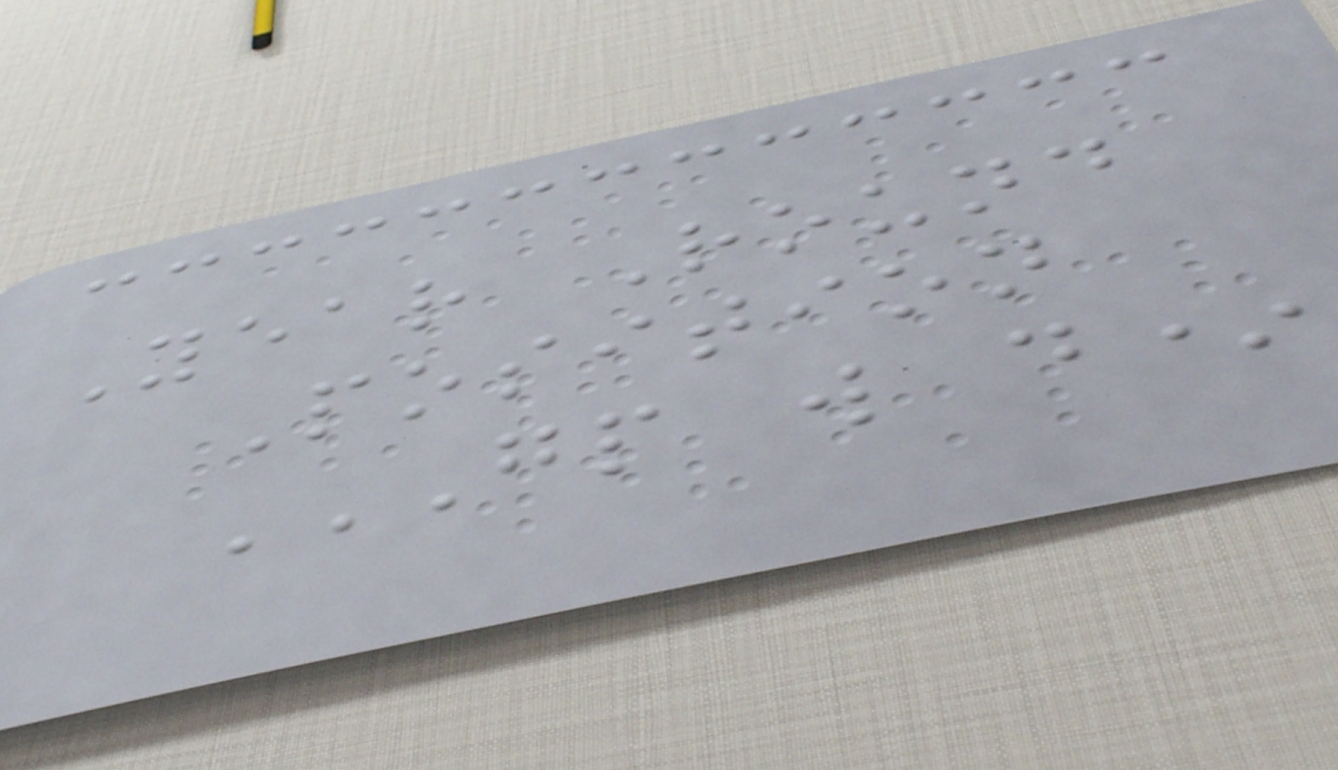Year Round
Position
GP W D*
